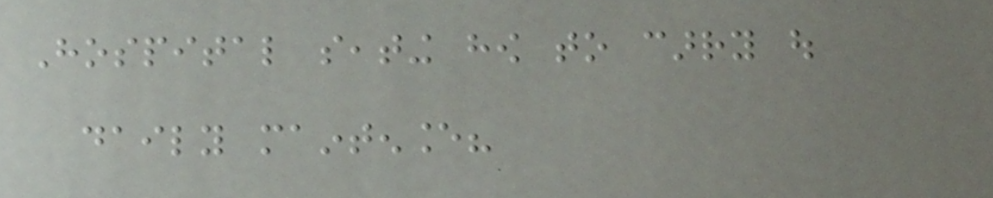Hospital seating how to carry out
daily maintenance?
